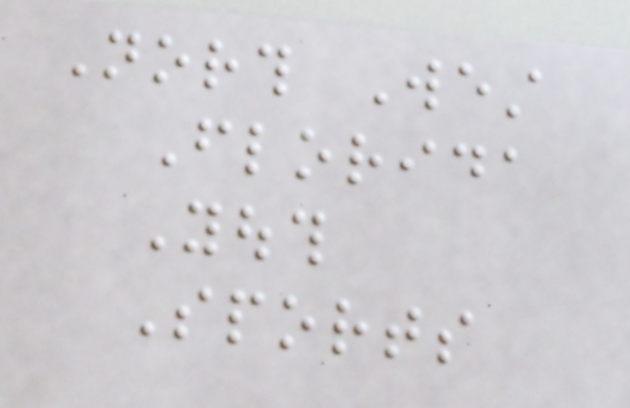North West
Florida
Youth
Sports
